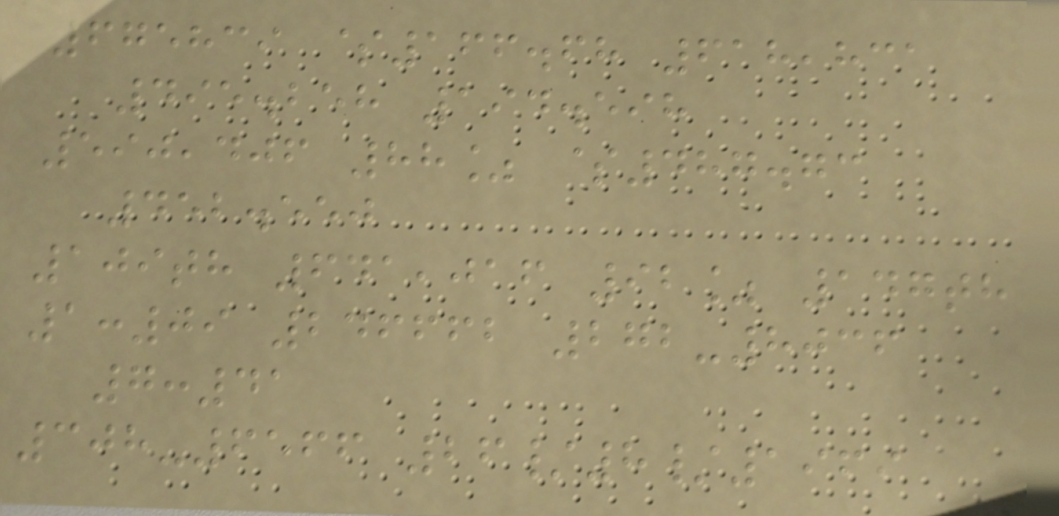675839 $166.68 618,831
495.258 194.598
590,406 88% $487.73
452.550
109th 641,016 92% 147th
1:09 246662 272-8036
7:41
308-6566 26/8/1969
